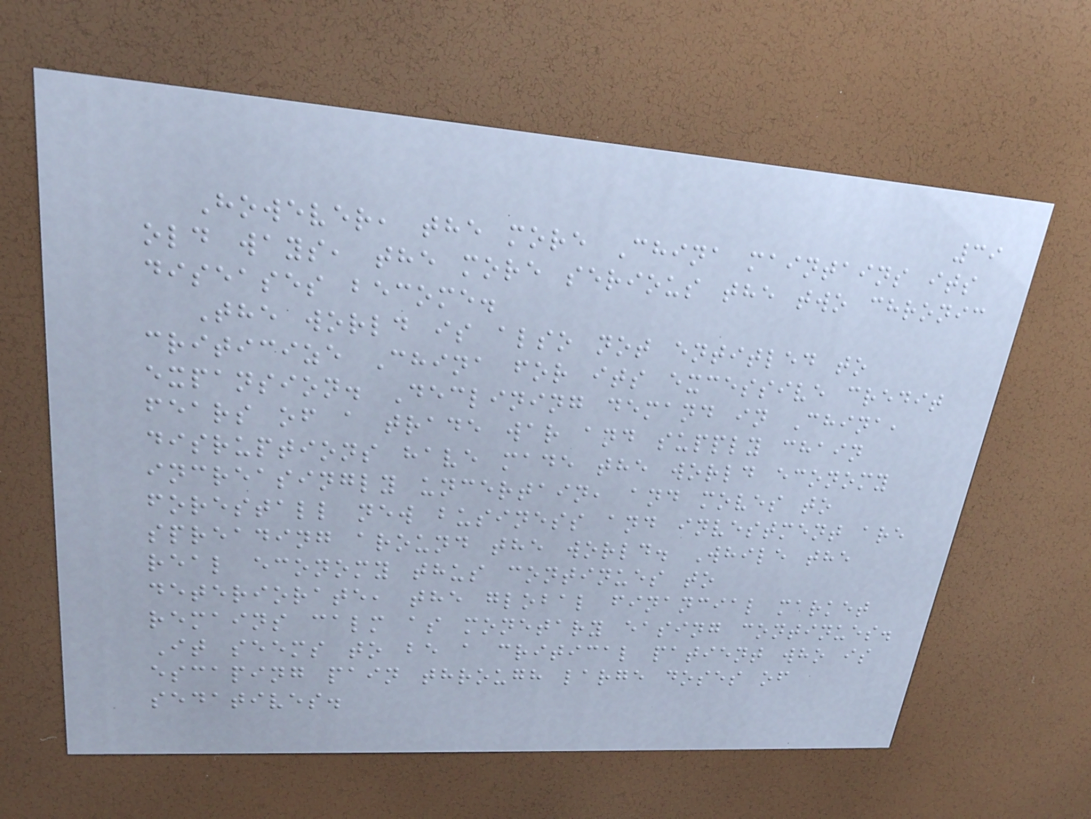39
However, the more China maintains its
old ways, the more serious the two chronic
diseases become.
The world is also not entitled to
criticize China for its excessive credit
expansion. Declining demand in China,
fears of a trade war and supply chain
disruptions have made the world economy
increasingly uncertain, and moves to
forestall new business and investment are
spreading around the world. While the
real economy thus continues to
deteriorate, the global financial market
remains calm as monetary easing continues.
It seems to be a critical patient who is
escaping pain through large doses of
sedatives.
